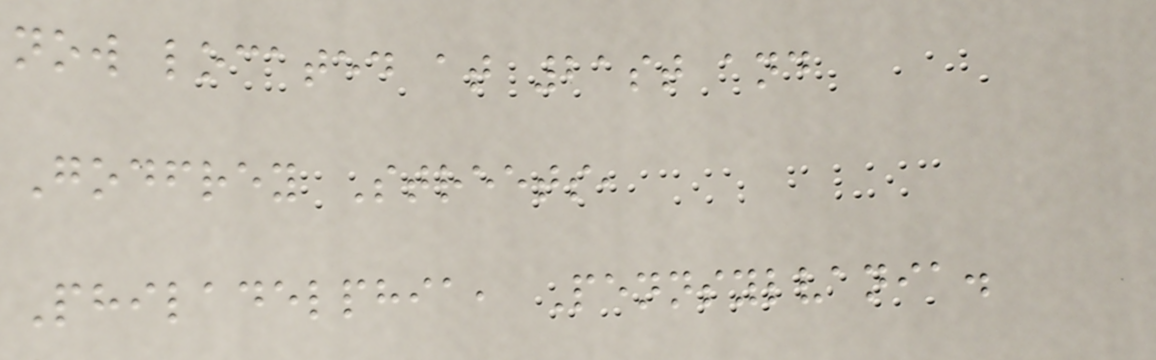now located at 21st and
Godfrey Streets,
Philadelphia, Pennsylvania.
